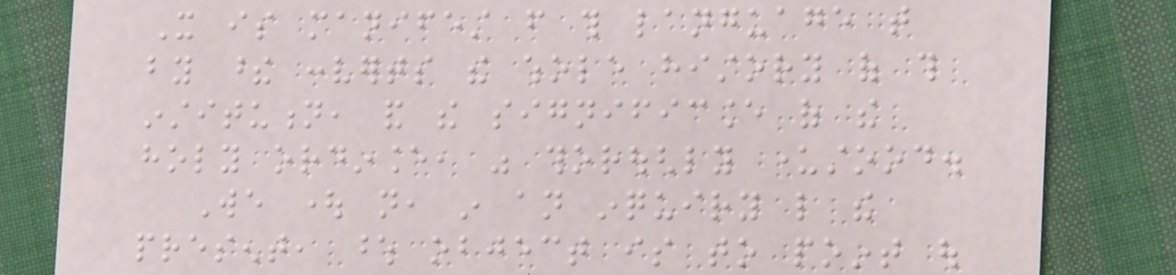It is manifest from this language that
by these converts the whole history of this
institution, and the significance of the
holy ordinance, was thoroughly understood.
We ought not, in an inquiry like the
present, whose object is to point out
